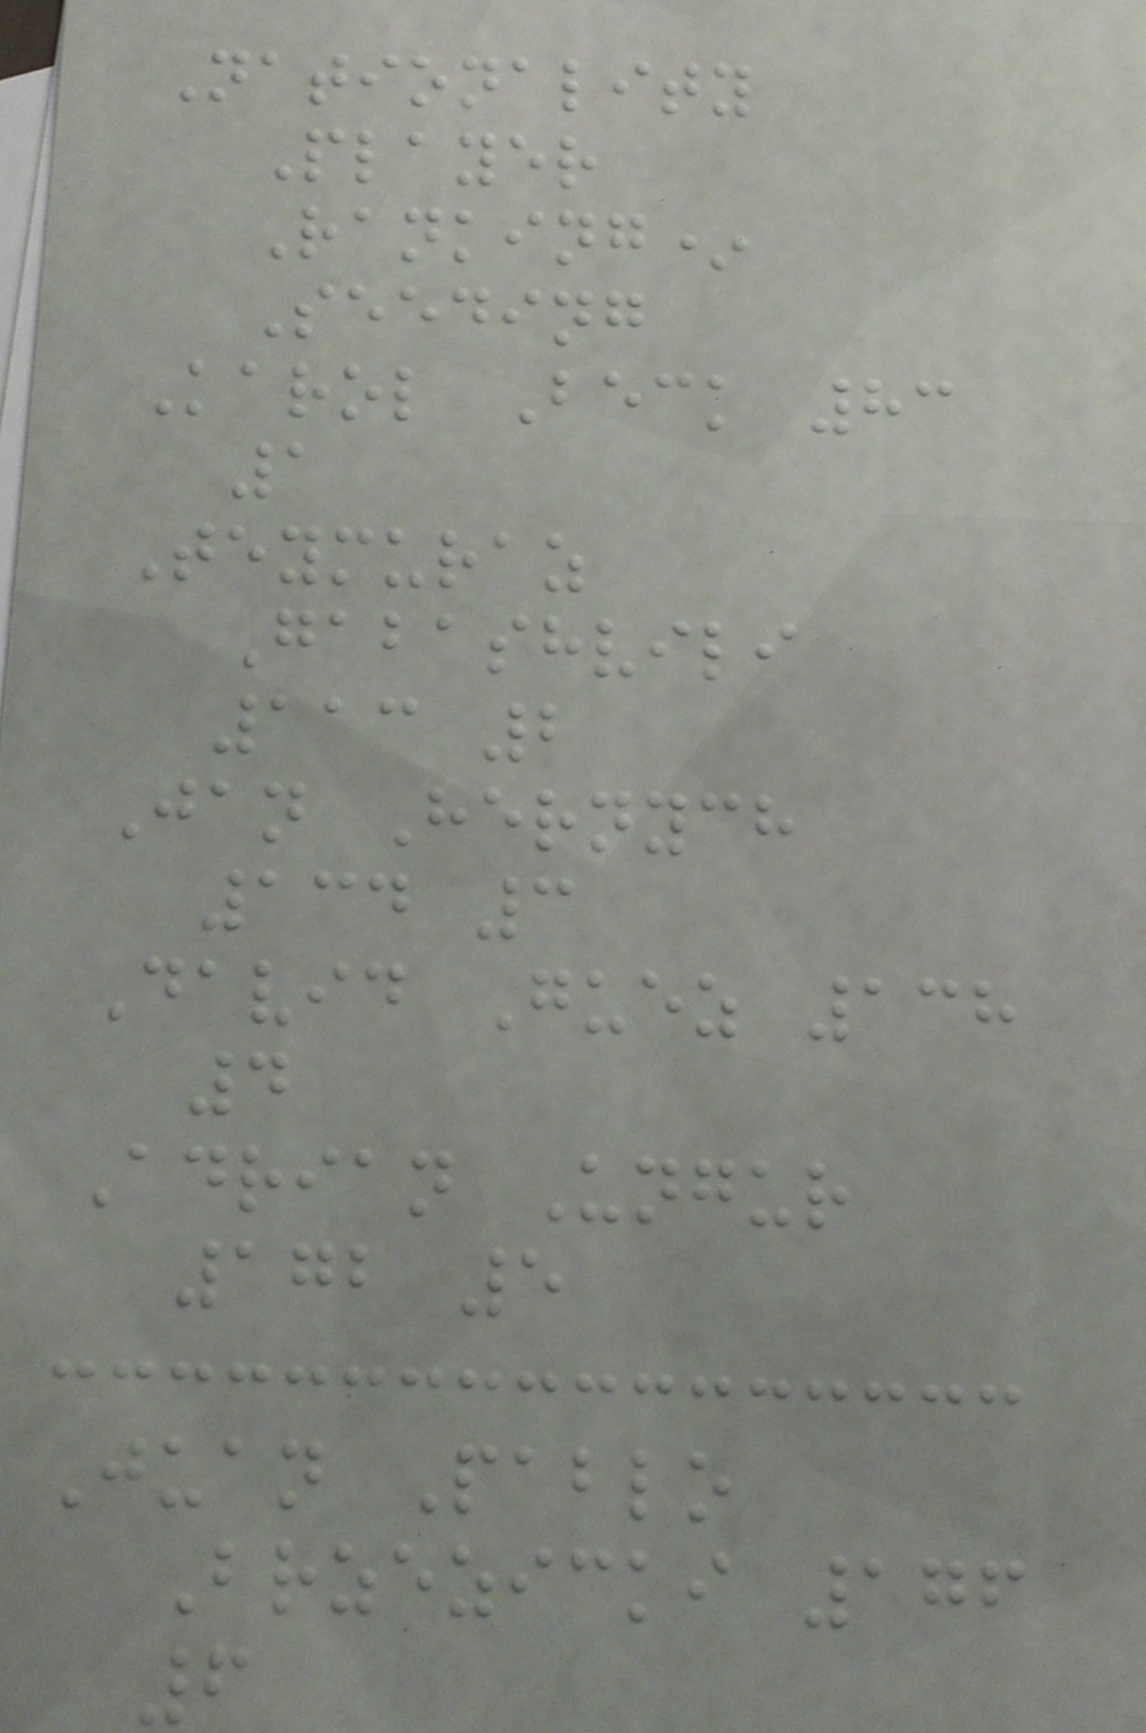Nationality
Player
Ranking*
Seeding
Karol Beck 83
1
Teymuraz
Gabashvili
113 2
Jan Hernych
134 3
David Guez 138
4
Adrian Ungur
172 5
Juan Pablo
Brzezicki 176
6
